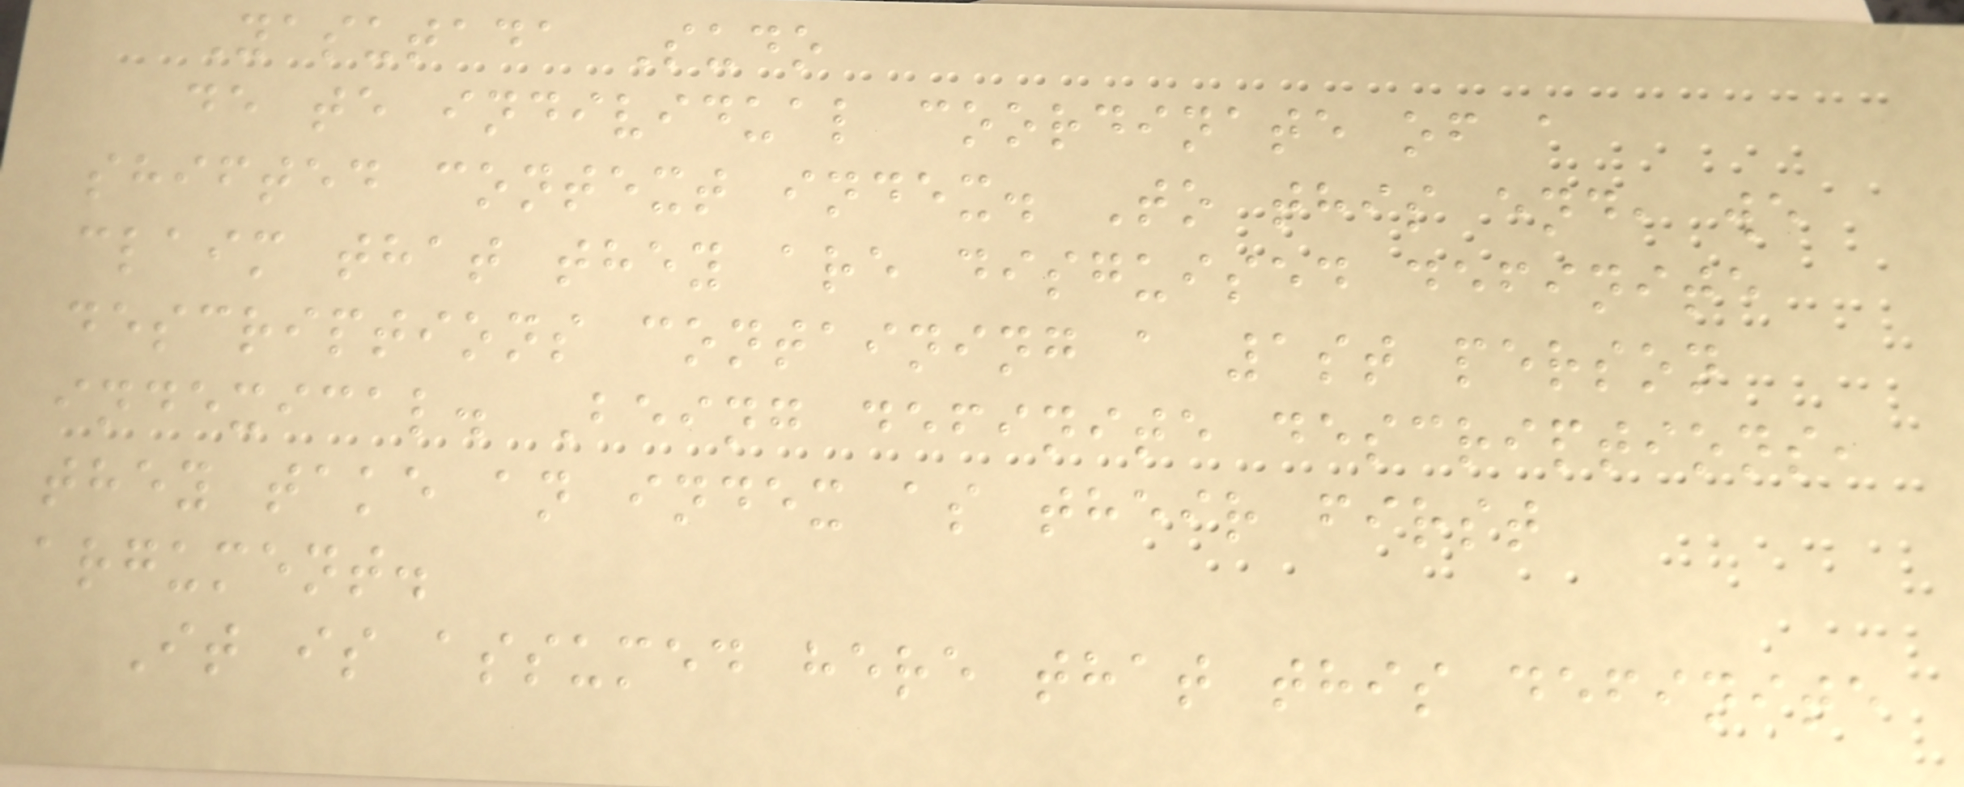Yasutada Sudo
de te individual coordinate of a
shifted context index. To this end, we
claim that they are disguised definite
descriptions containing a 1st person
indexical. Being definite descriptions,
they take an index as their first
argument.
It is assumed here that this definite
